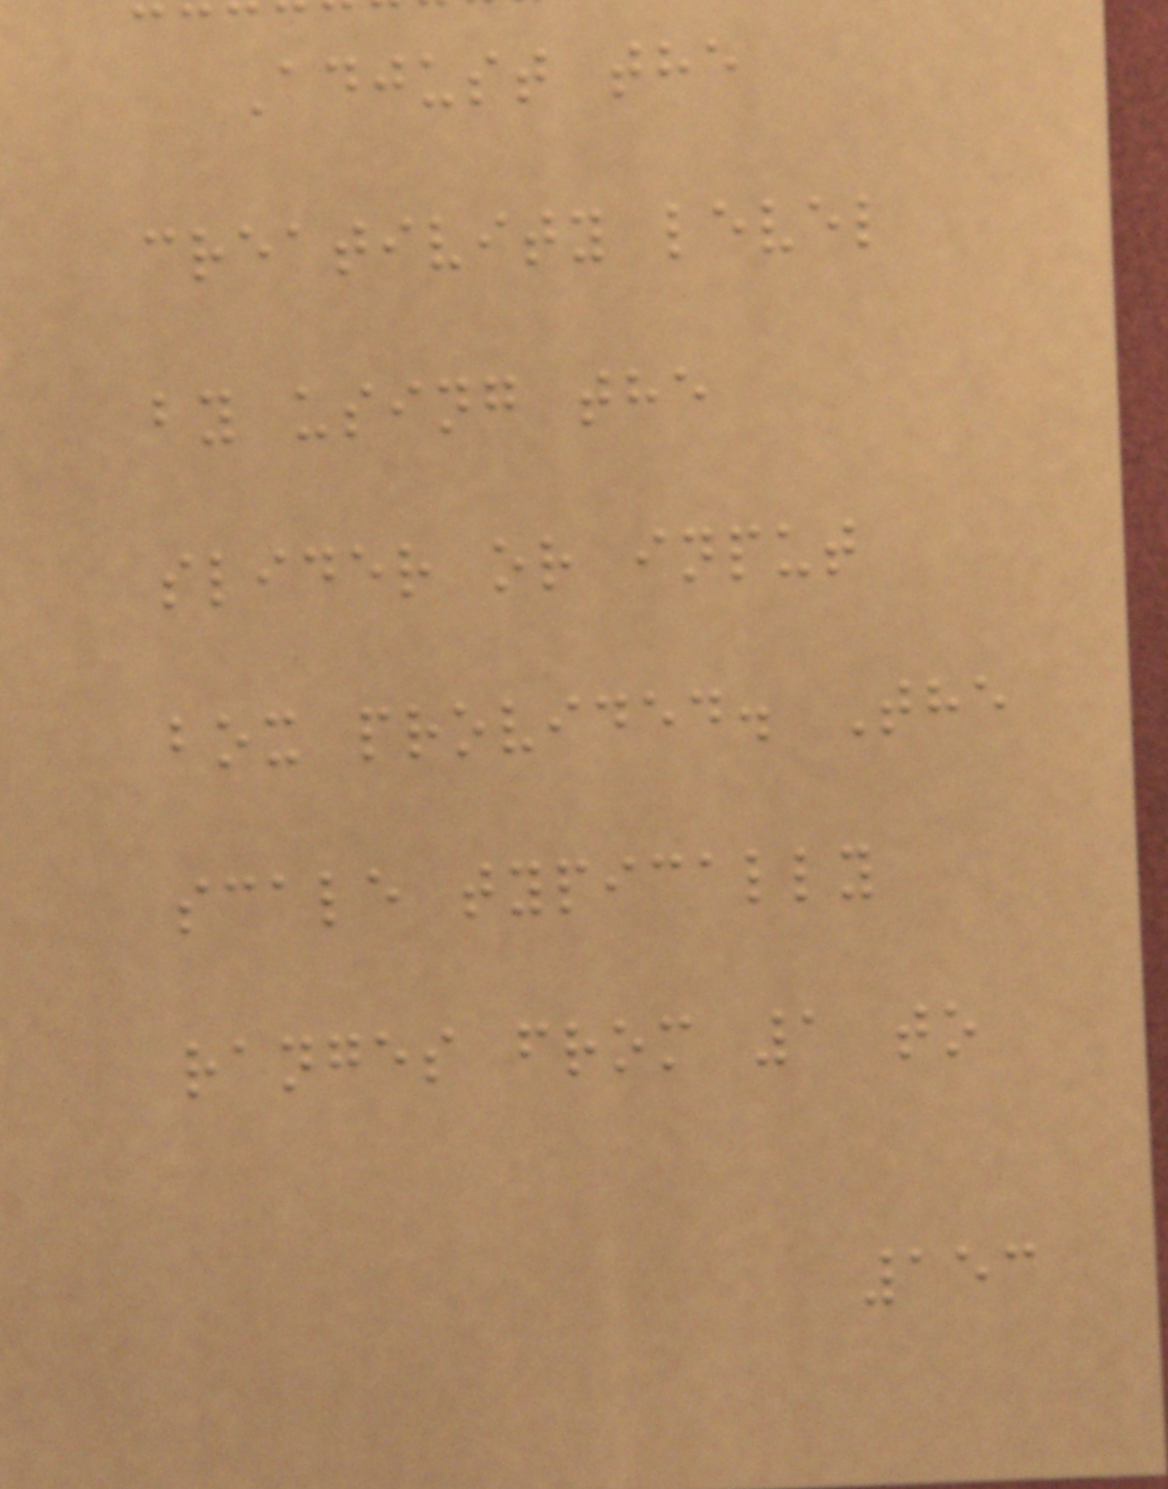Adjust the
creativity level
by using the
slider or input
box provided. The
scale typically
ranges from 1 to
153
